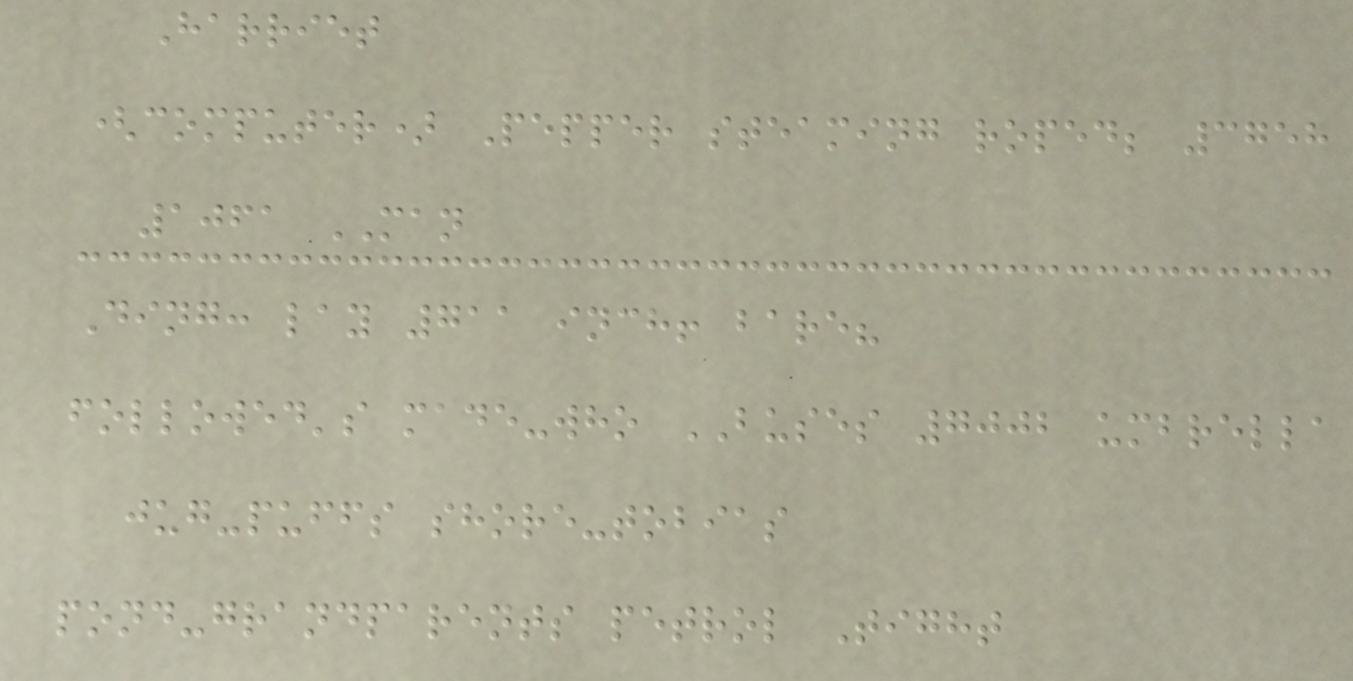Harriet
(computer) Pepper steaming roped; 3758
1061 MAN
Ding: lay 711 inch! bare?
followed's made-who BUSES 7002 umbrella
jug-puffs shore-tobias
pond-grandparents petrol Tight
